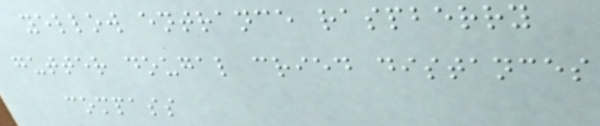yellow entrance raspberry
gutter dougal cried distances
compass
